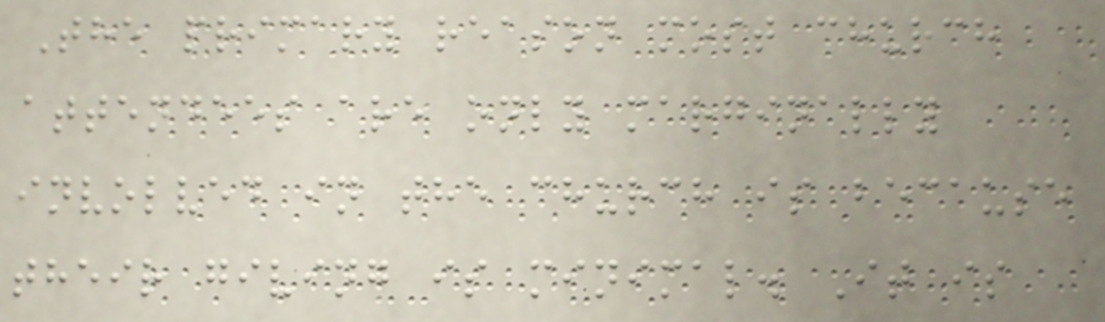The primary reason most church
attendees are only marginally
involved in the church is because
their giving is minimal. It is
